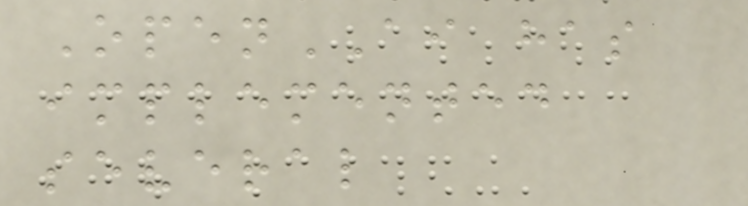OpenAI has
implemented
several
